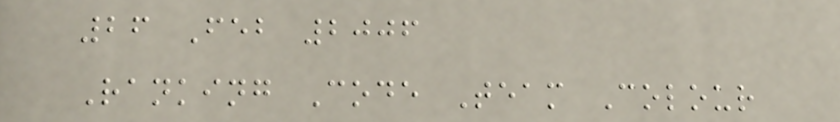26 Feb 2006
Ranking Code Team Colour
